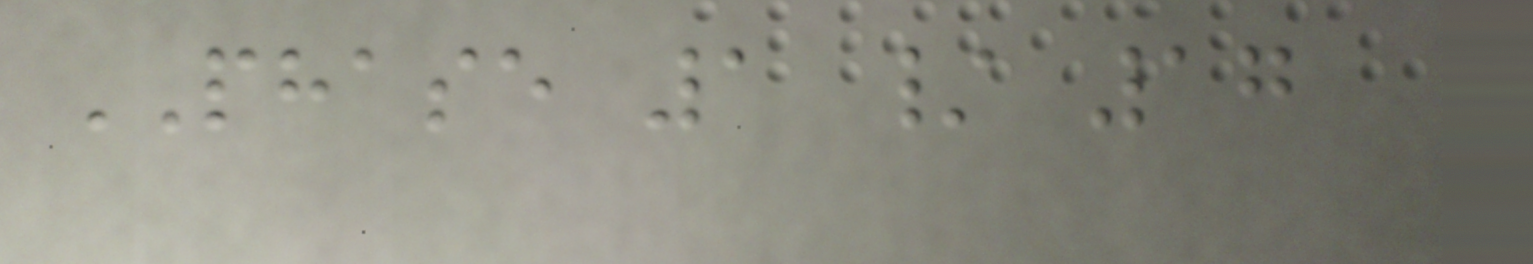PHASE 1 / 17
